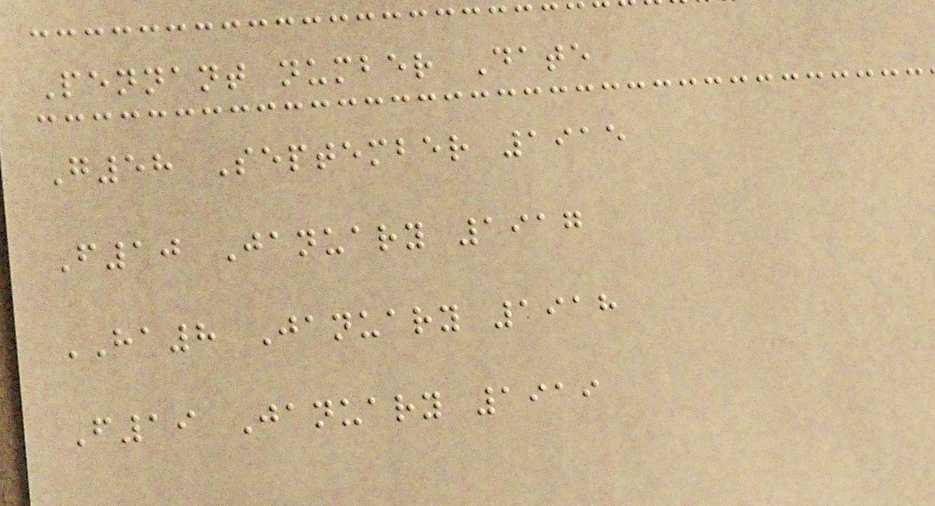Pennant number Date
G58 September 1915
F10 January 1917
HA8 January 1918
F19 January 1919
